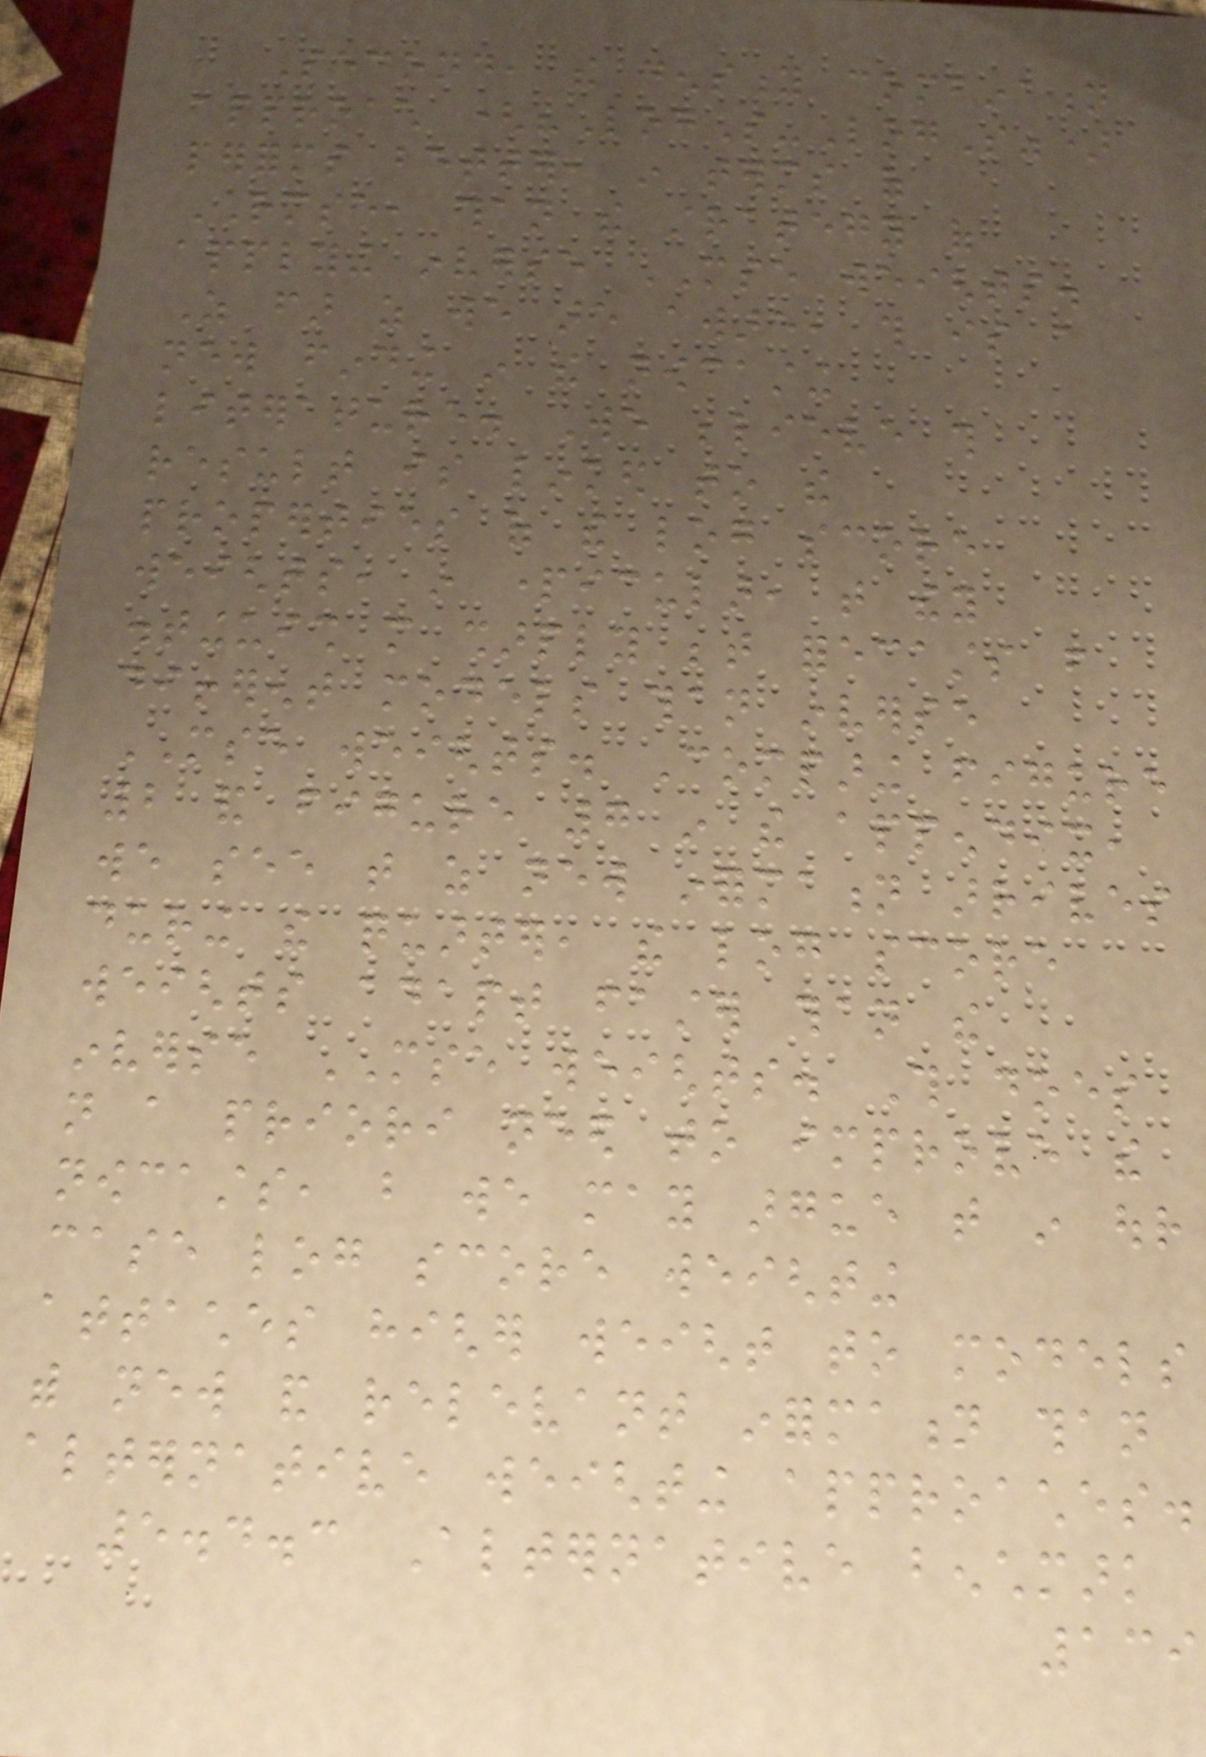Second, the density combination
approach ("LogS-LogS")
performs better, in terms of
RMSE, than the strategy of
applying inverse MSE weights.
As far as we are aware, this is a
new finding in the nowcasting
literature. We believe this
result is linked to the
properties of the log score
weights, in particular, that they
distinguish more sharply between forecasts from
different models than inverse
MSE weights. Comparing figure
2 and figure 7 in the appendix,
we see that as new information arrives
during the quarter, the log score
weights adapt faster than the
inverse MSE weights. This does
not a priori need to improve the
nowcasts, but we may argue that in our
case log score weighting
attaches higher weight to models
with new and relevant information than
alternative weighting approaches.
5.4.3 Alternative benchmark
139
